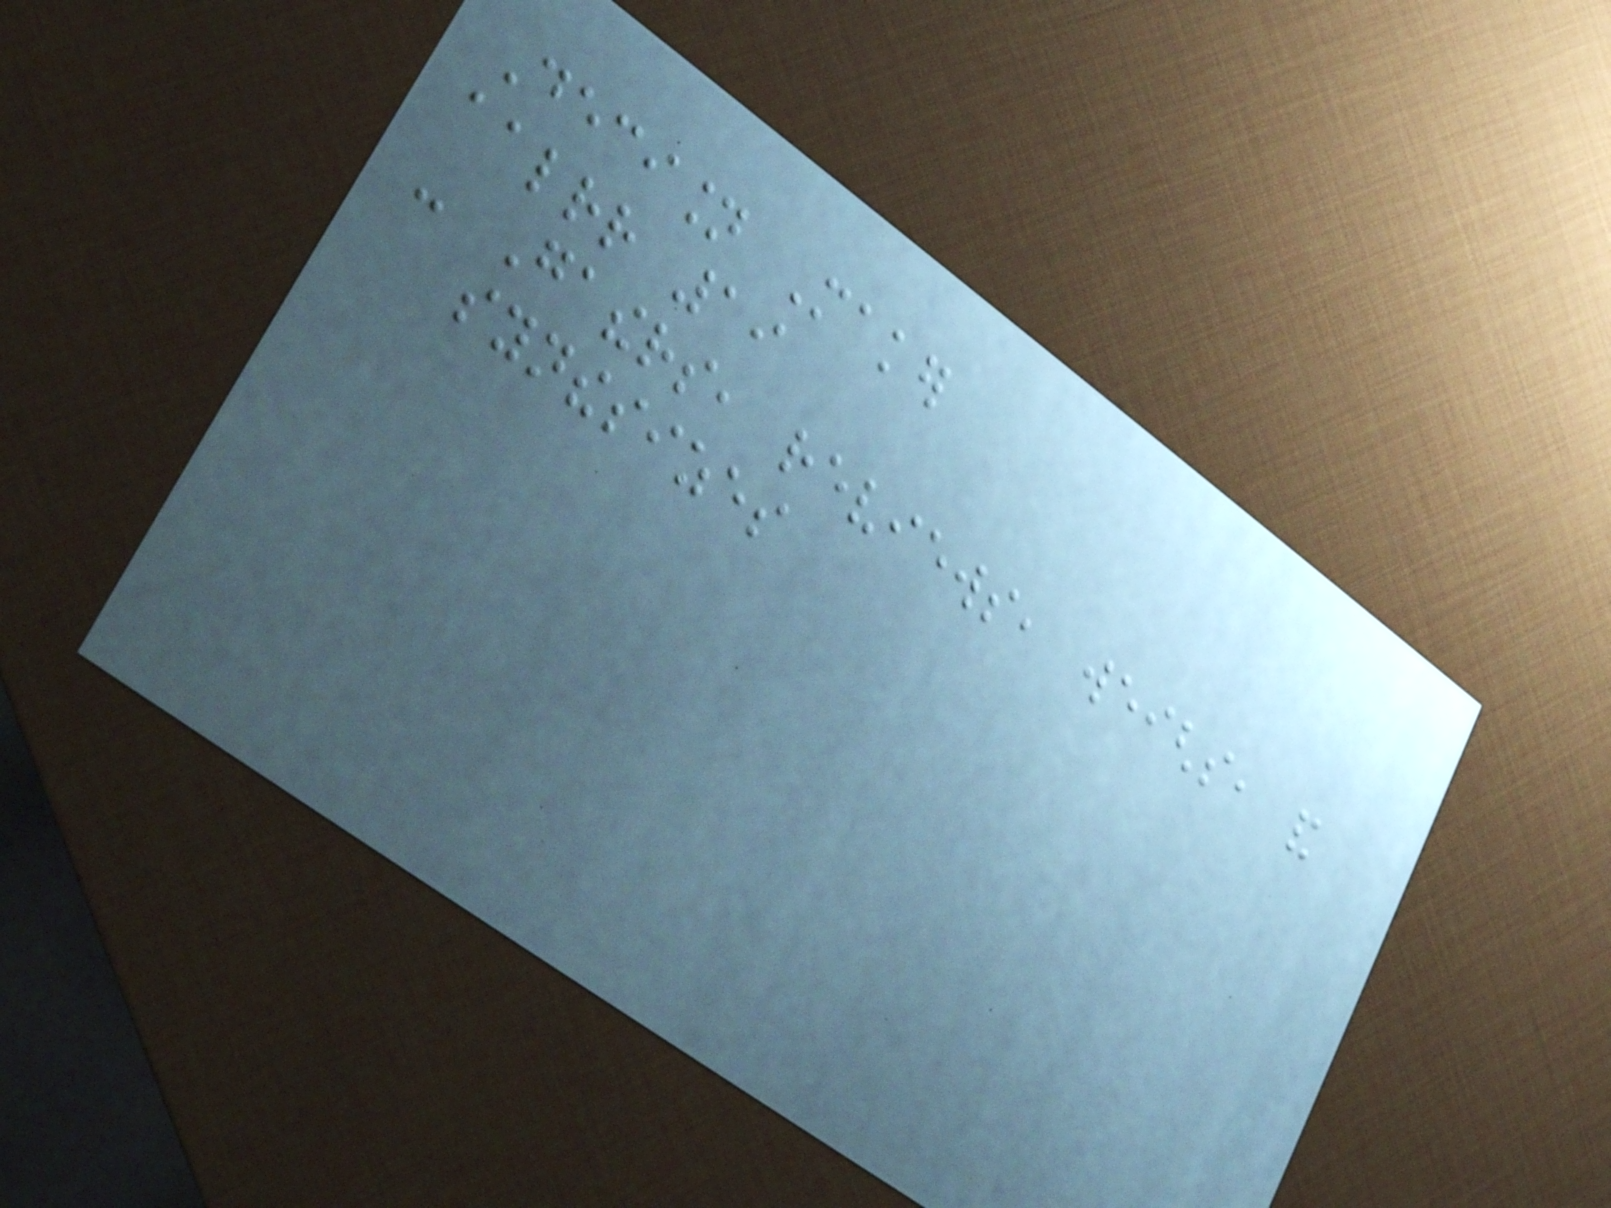Decision Maker
aalrr 19
- Gathers, reviews, weighs, and
synthesizes
